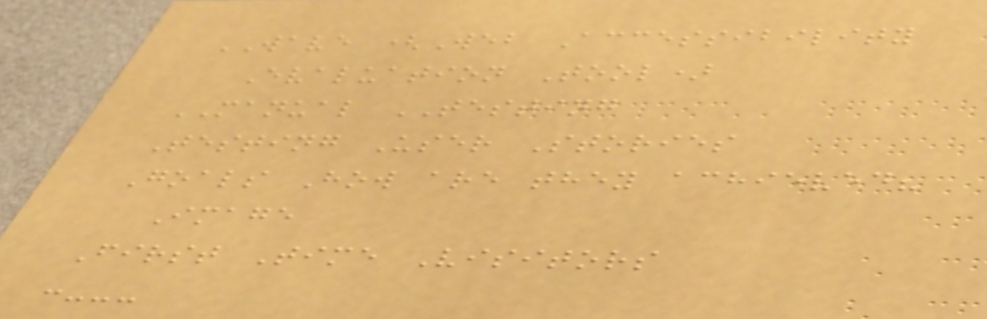WAVE (Web Accessibility
Evaluation Tool)
MANUAL TESTING
Testing User Stories
Goals How are they achieved?
Image
First Time Visitors
:---
